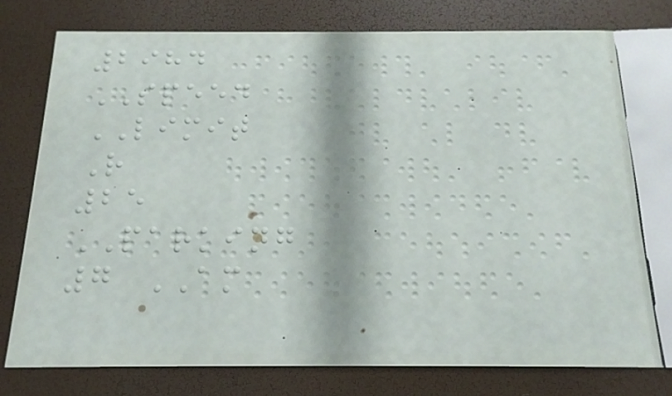2984
SPEED
LIMIT
R
25
PARKING
7 AM
